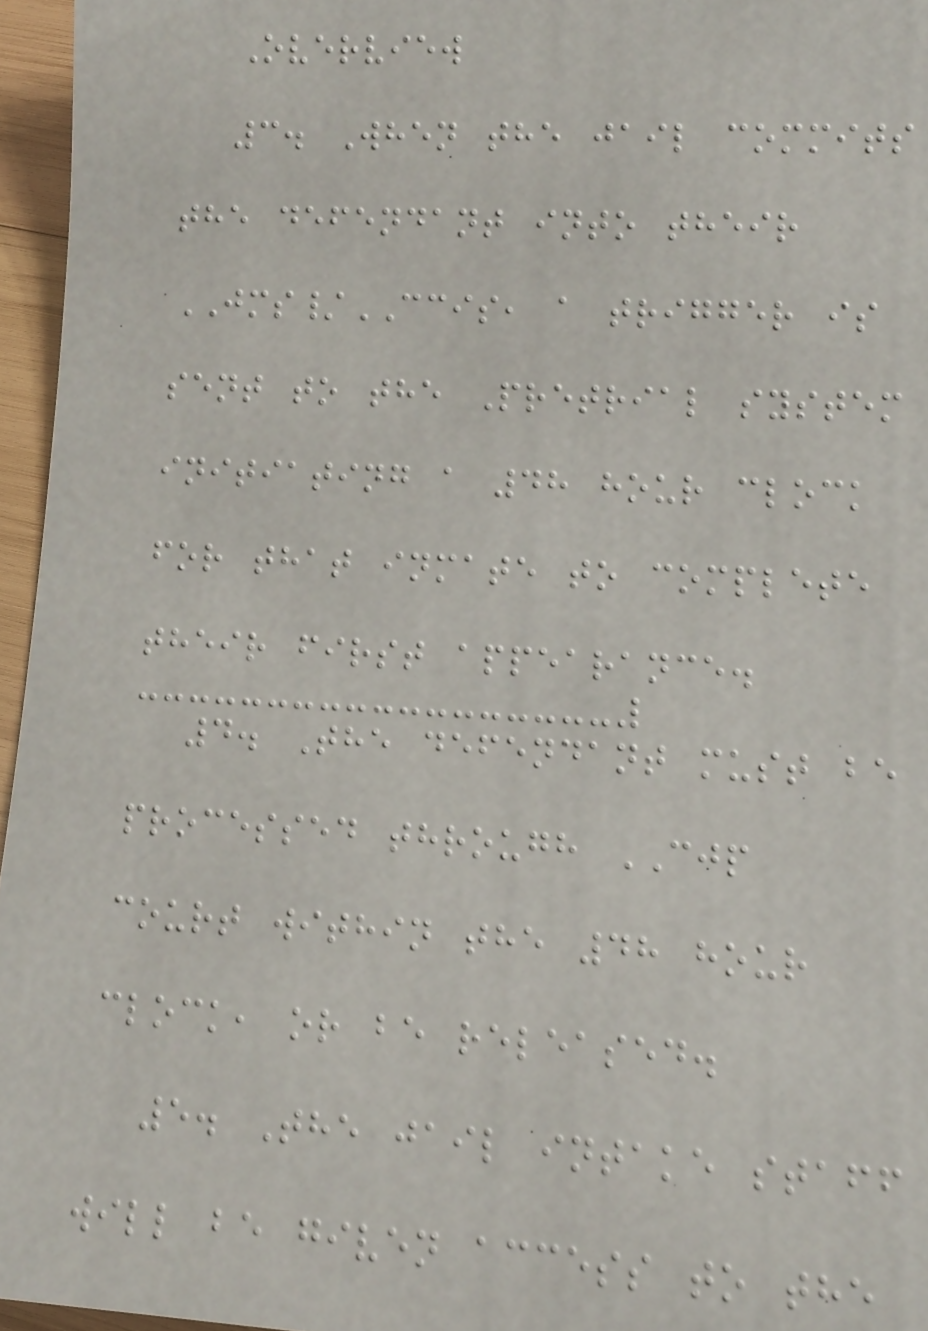Overview
3. When the jail commits
the defendant into their
JMS/CCIS, a trigger is
sent to the Pretrial system
initiating a 48 hour clock
for that inmate to complete
their first appearance.
4. The defendant must be
processed through CJP
court within the 48 hour
clock, or be released.
5. The jail intake staff
will be given access to the
